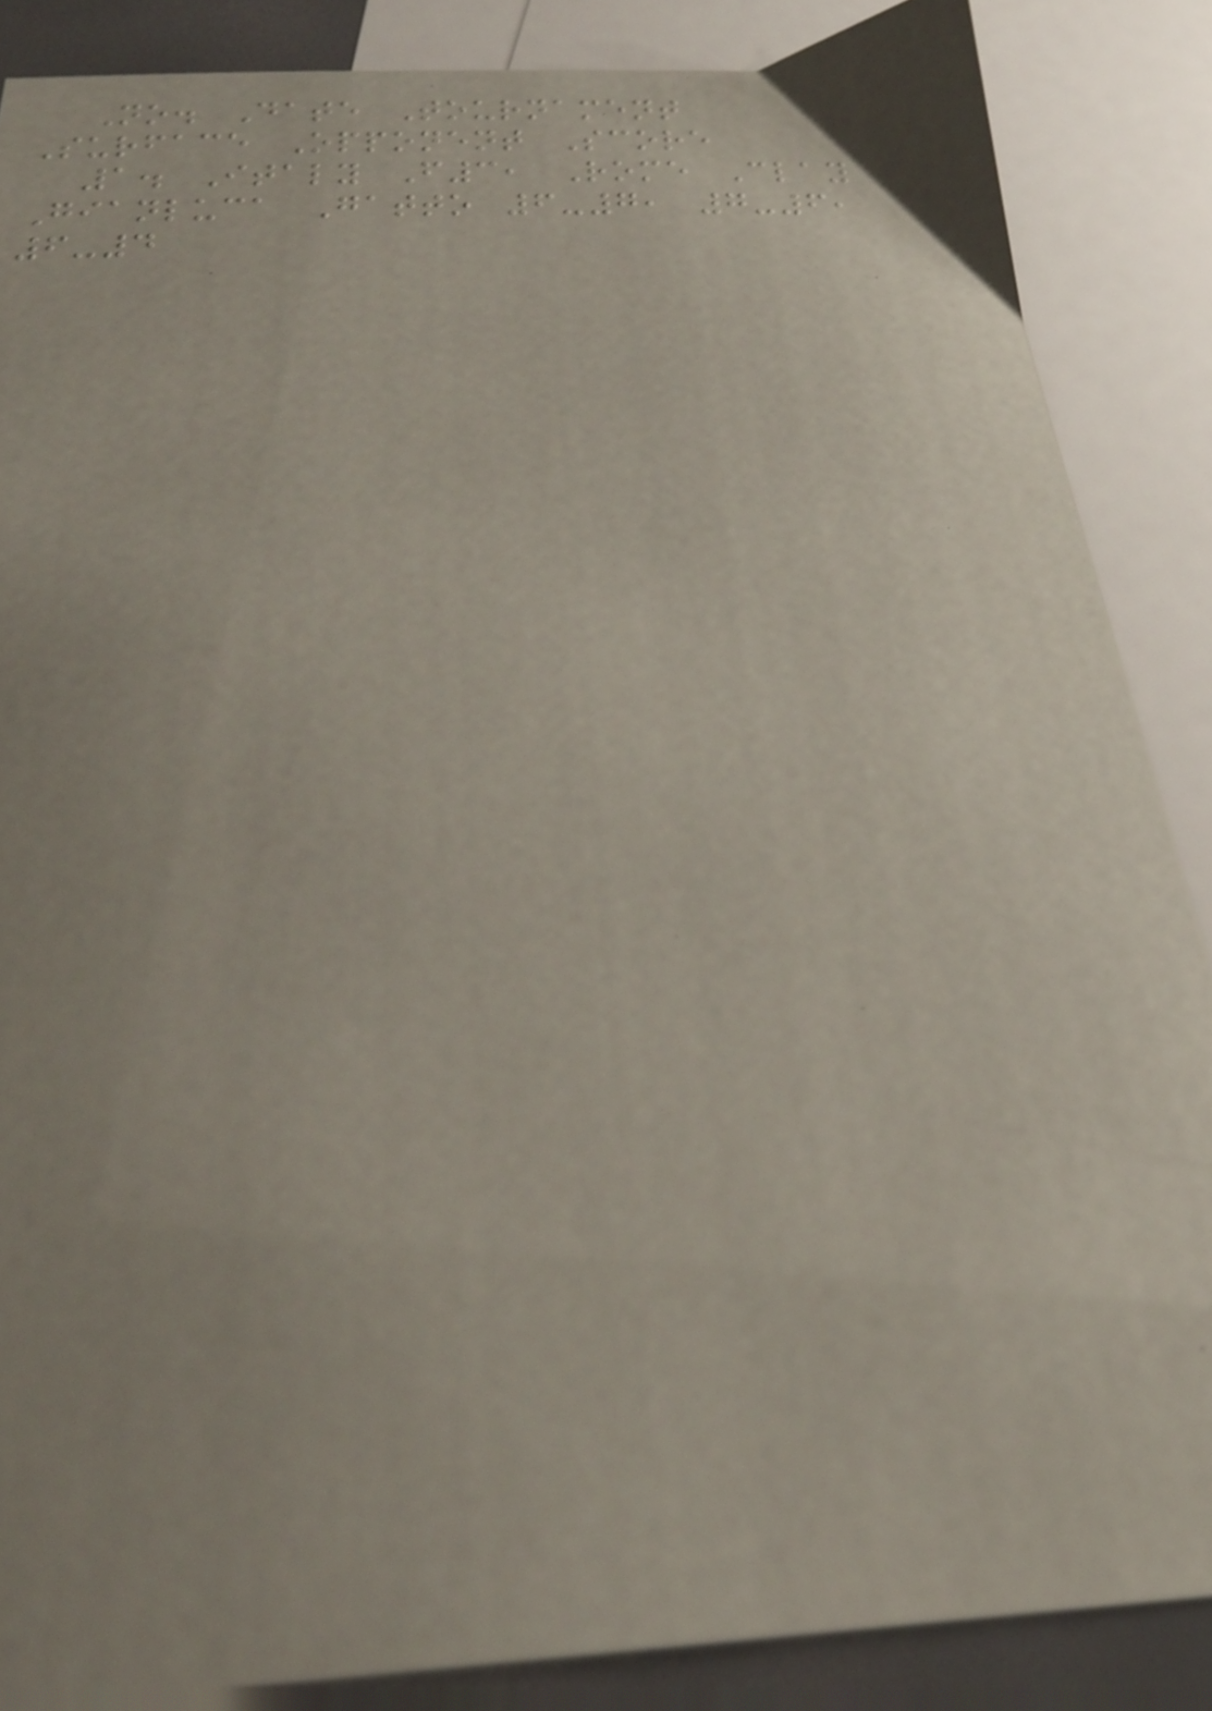No. Date Tournament
Surface Opponent Score
1. Italy F3, Rome Clay
Gianluca Gatto 6-7, 7-6,
6-4
